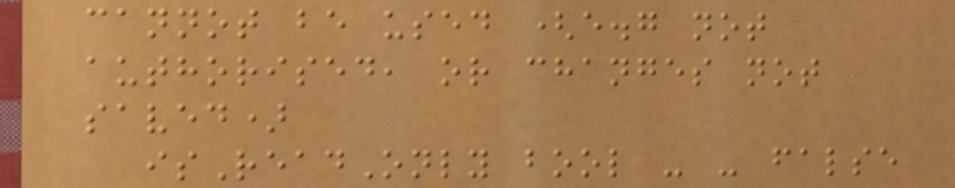cannot be used (e.g not
authorised, or changes not
saved)
isReadOnly bool - - false
